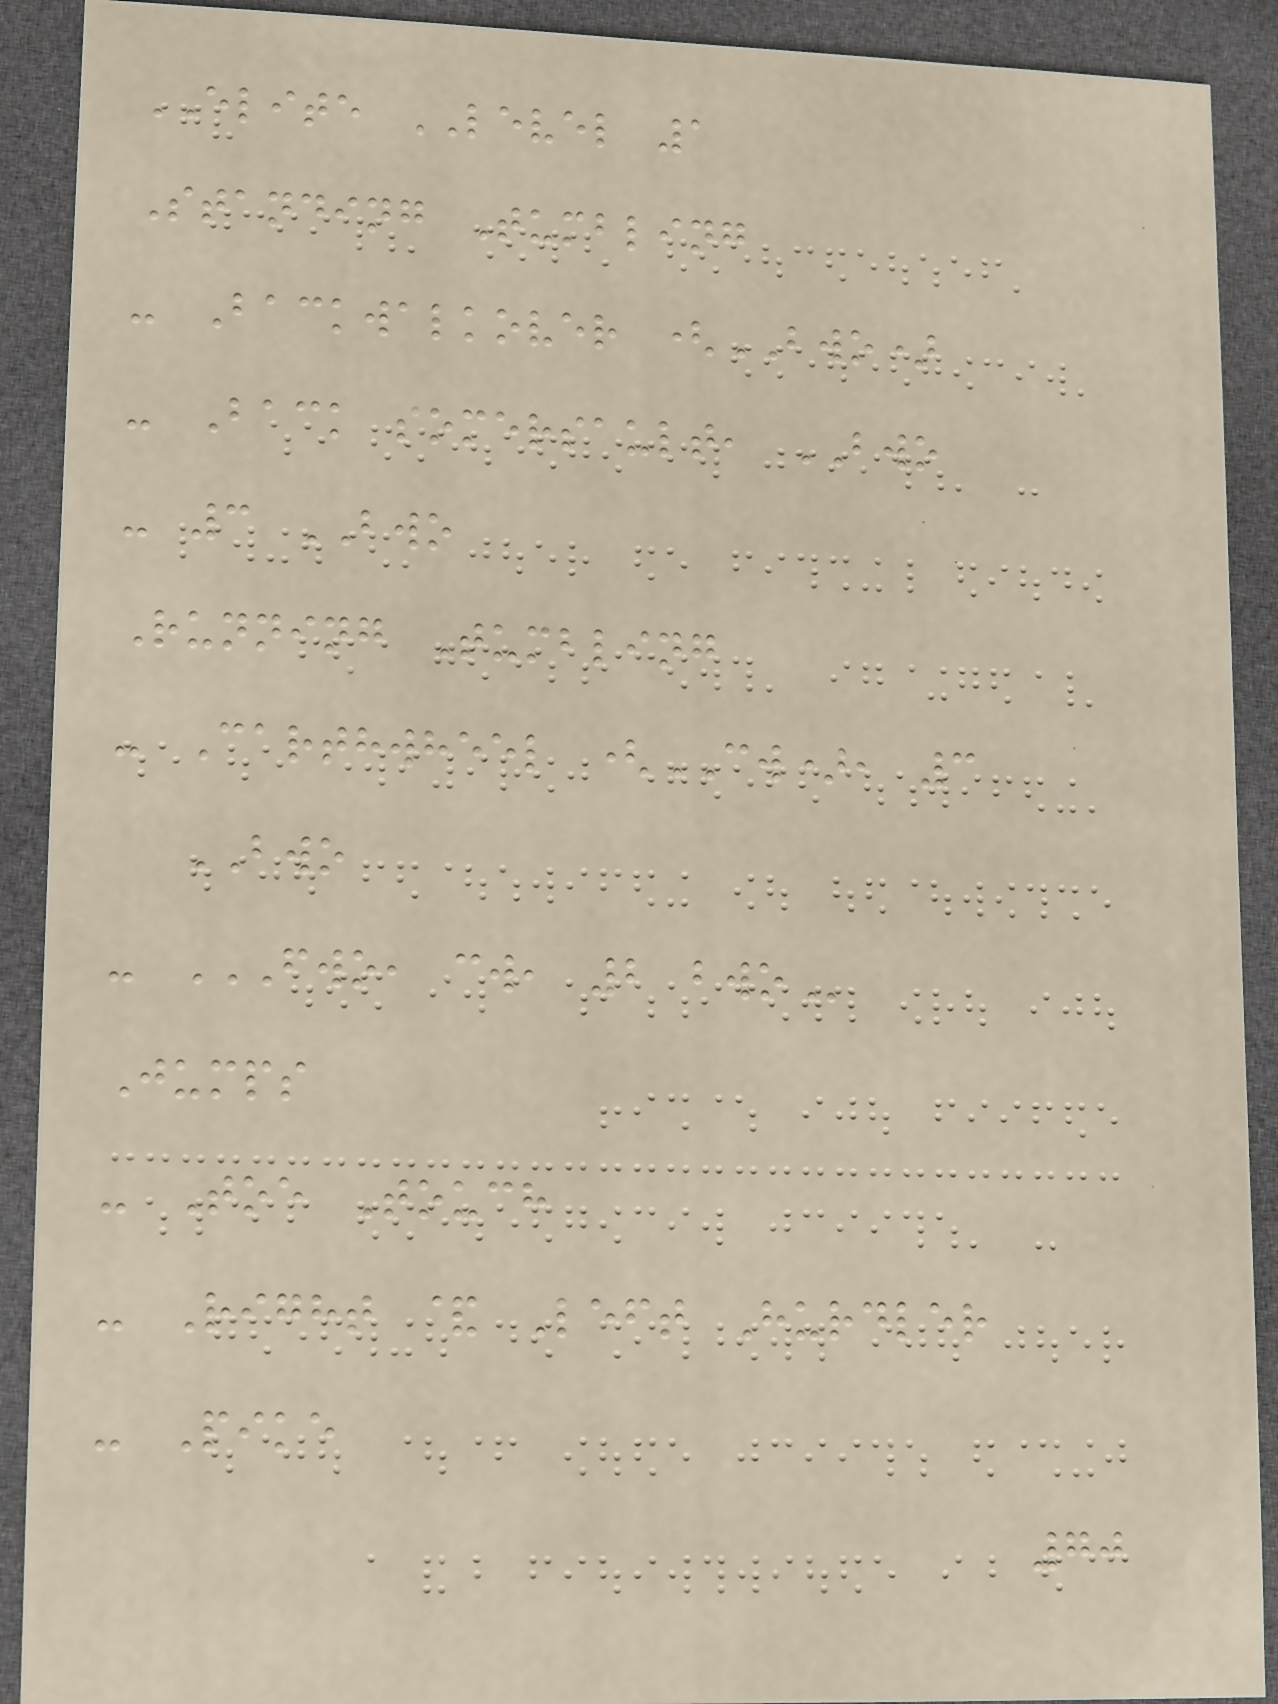ELITE LEVEL 1
Standing Tumbling
- Backwalkover (BWO)
- Back somersault, BWO
- 3 BWO
Running Tumbling
- Carthwheel (CW), 3
BWO
- FWO, CW, 2 BWO
Jumps
- Toe Touch
- Right & Left Hurdler
- Pike
70
